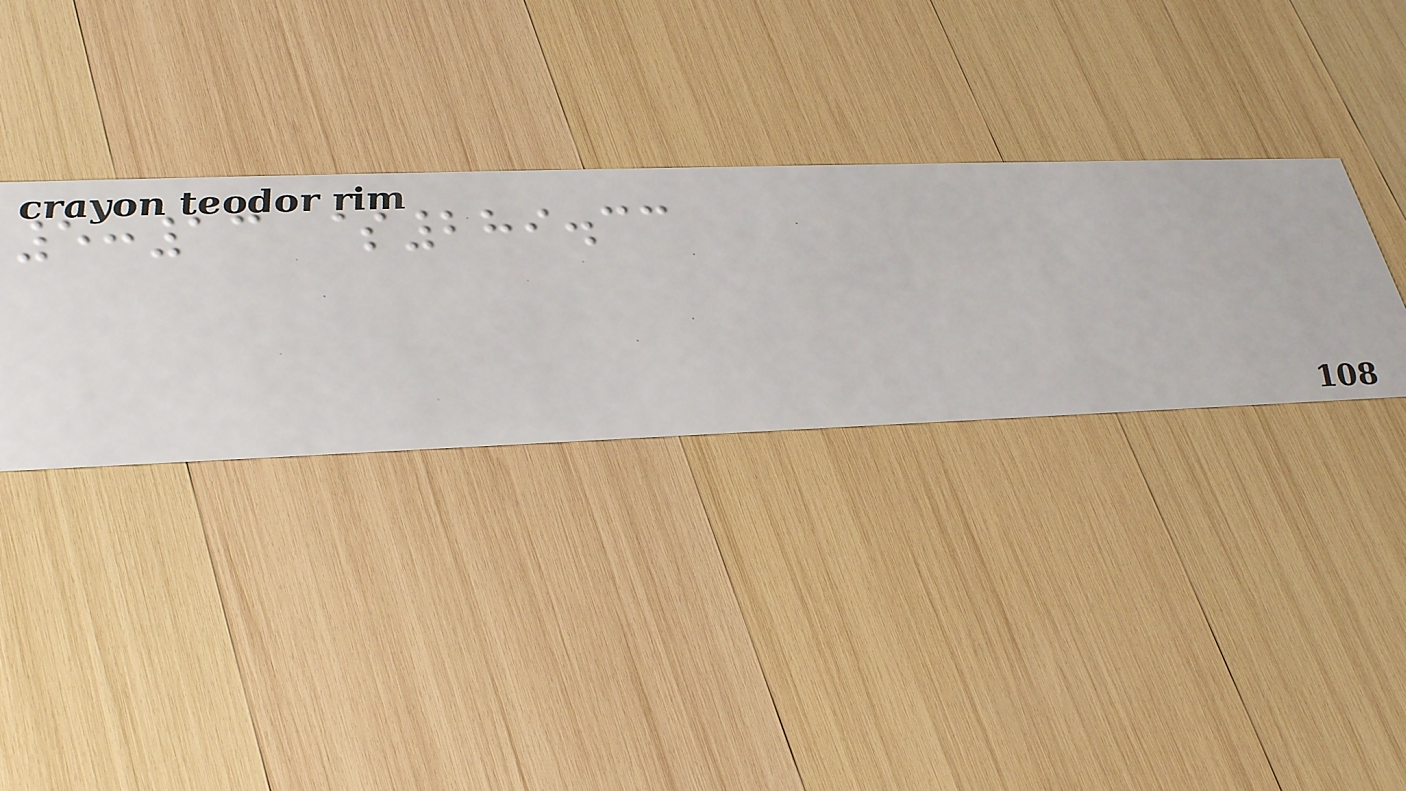5:13 $289.33
